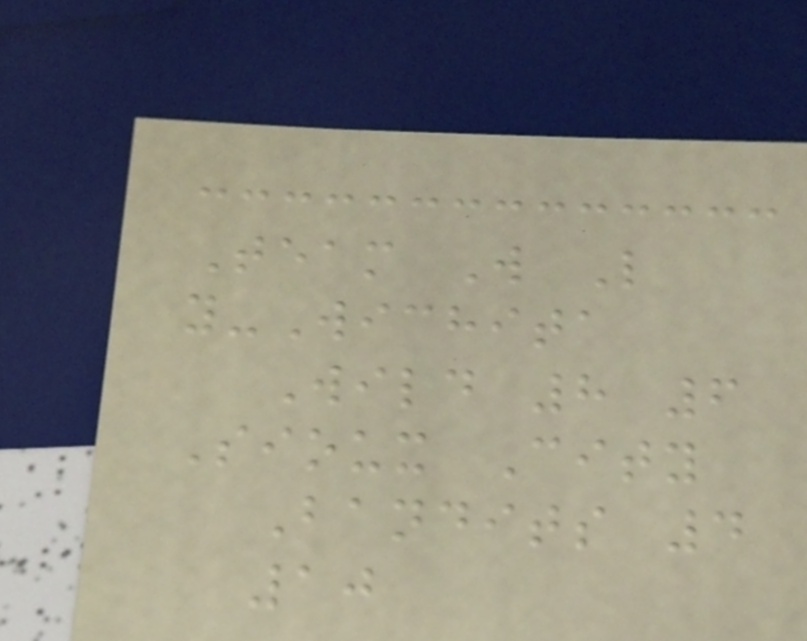Team W L
y-Wichita
Wild 8 6
Sioux City
Bandits 4
10
